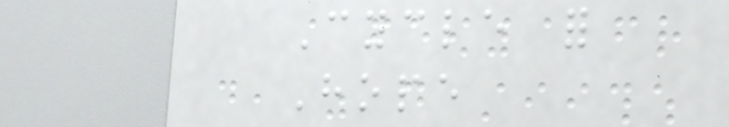Cycle for
Hope
